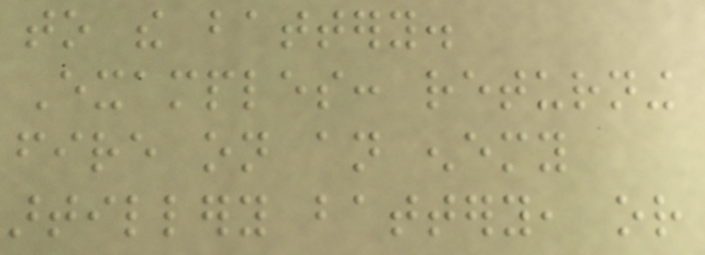to the battery.
Examples: returning
fire on an enemy
artillery battery, or
